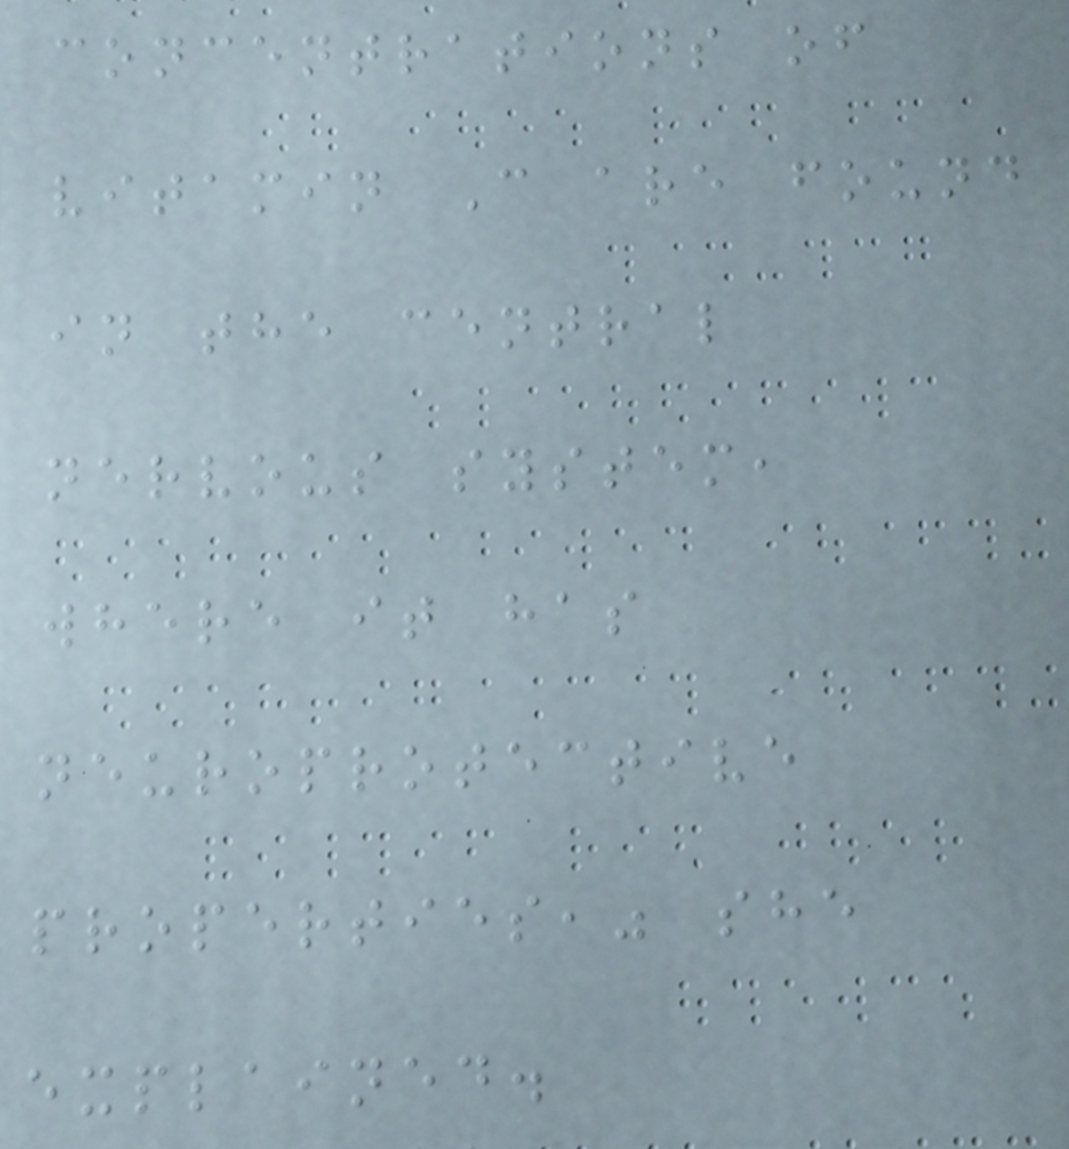concentrations of
vitamin C are found
in the central
nervous system,
where it has
neuroprotective
properties," she
explained.
